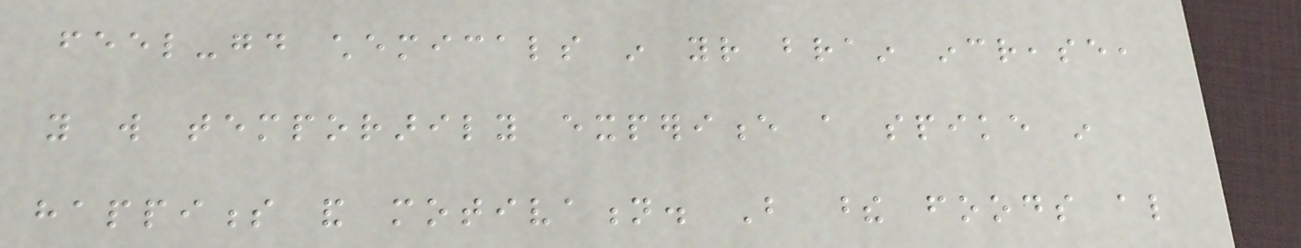feel-good chemicals in your brain increase,
you will temporarily experience a spike in
happiness and motivation. But these foods also
